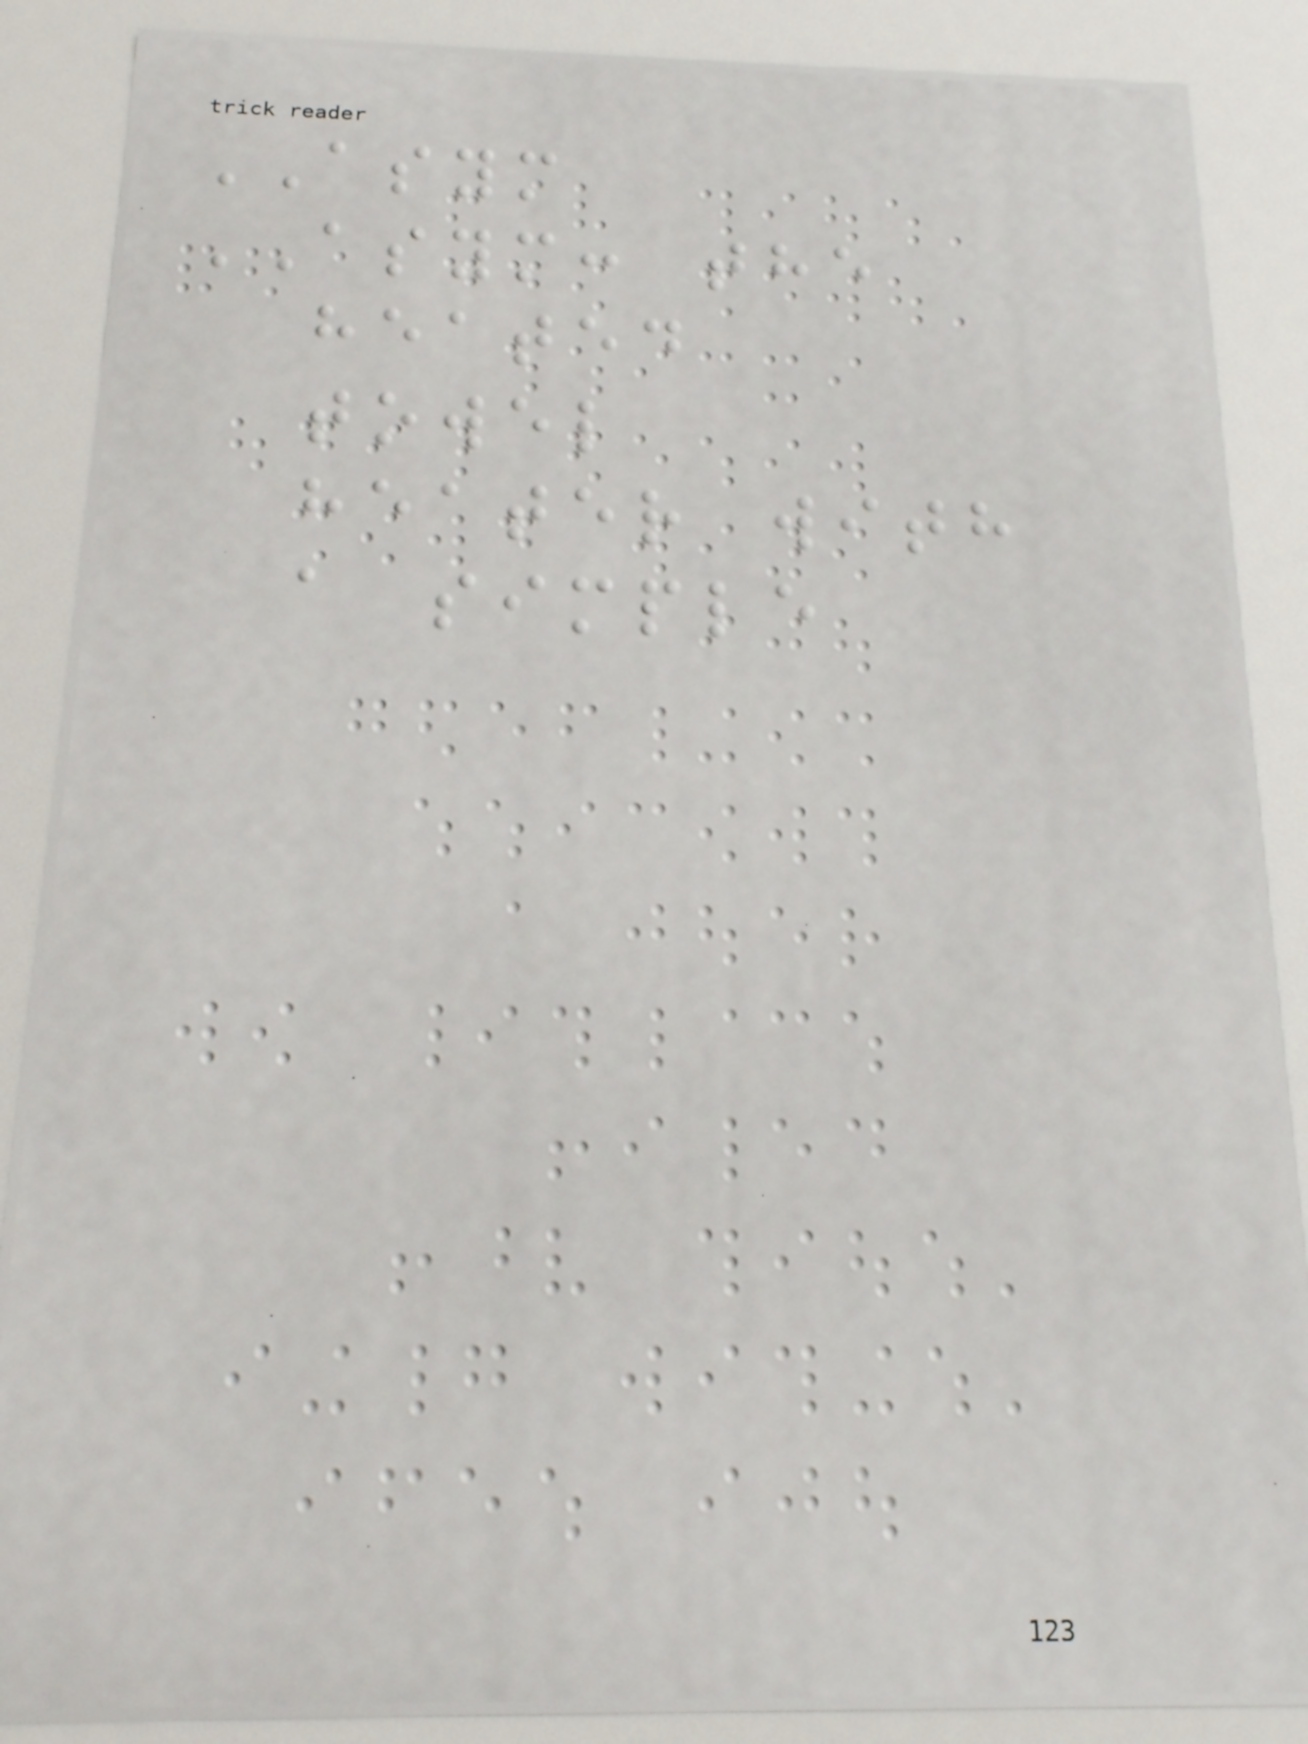ASYM
ASYM: the
heated
towel
heater with
a simple
